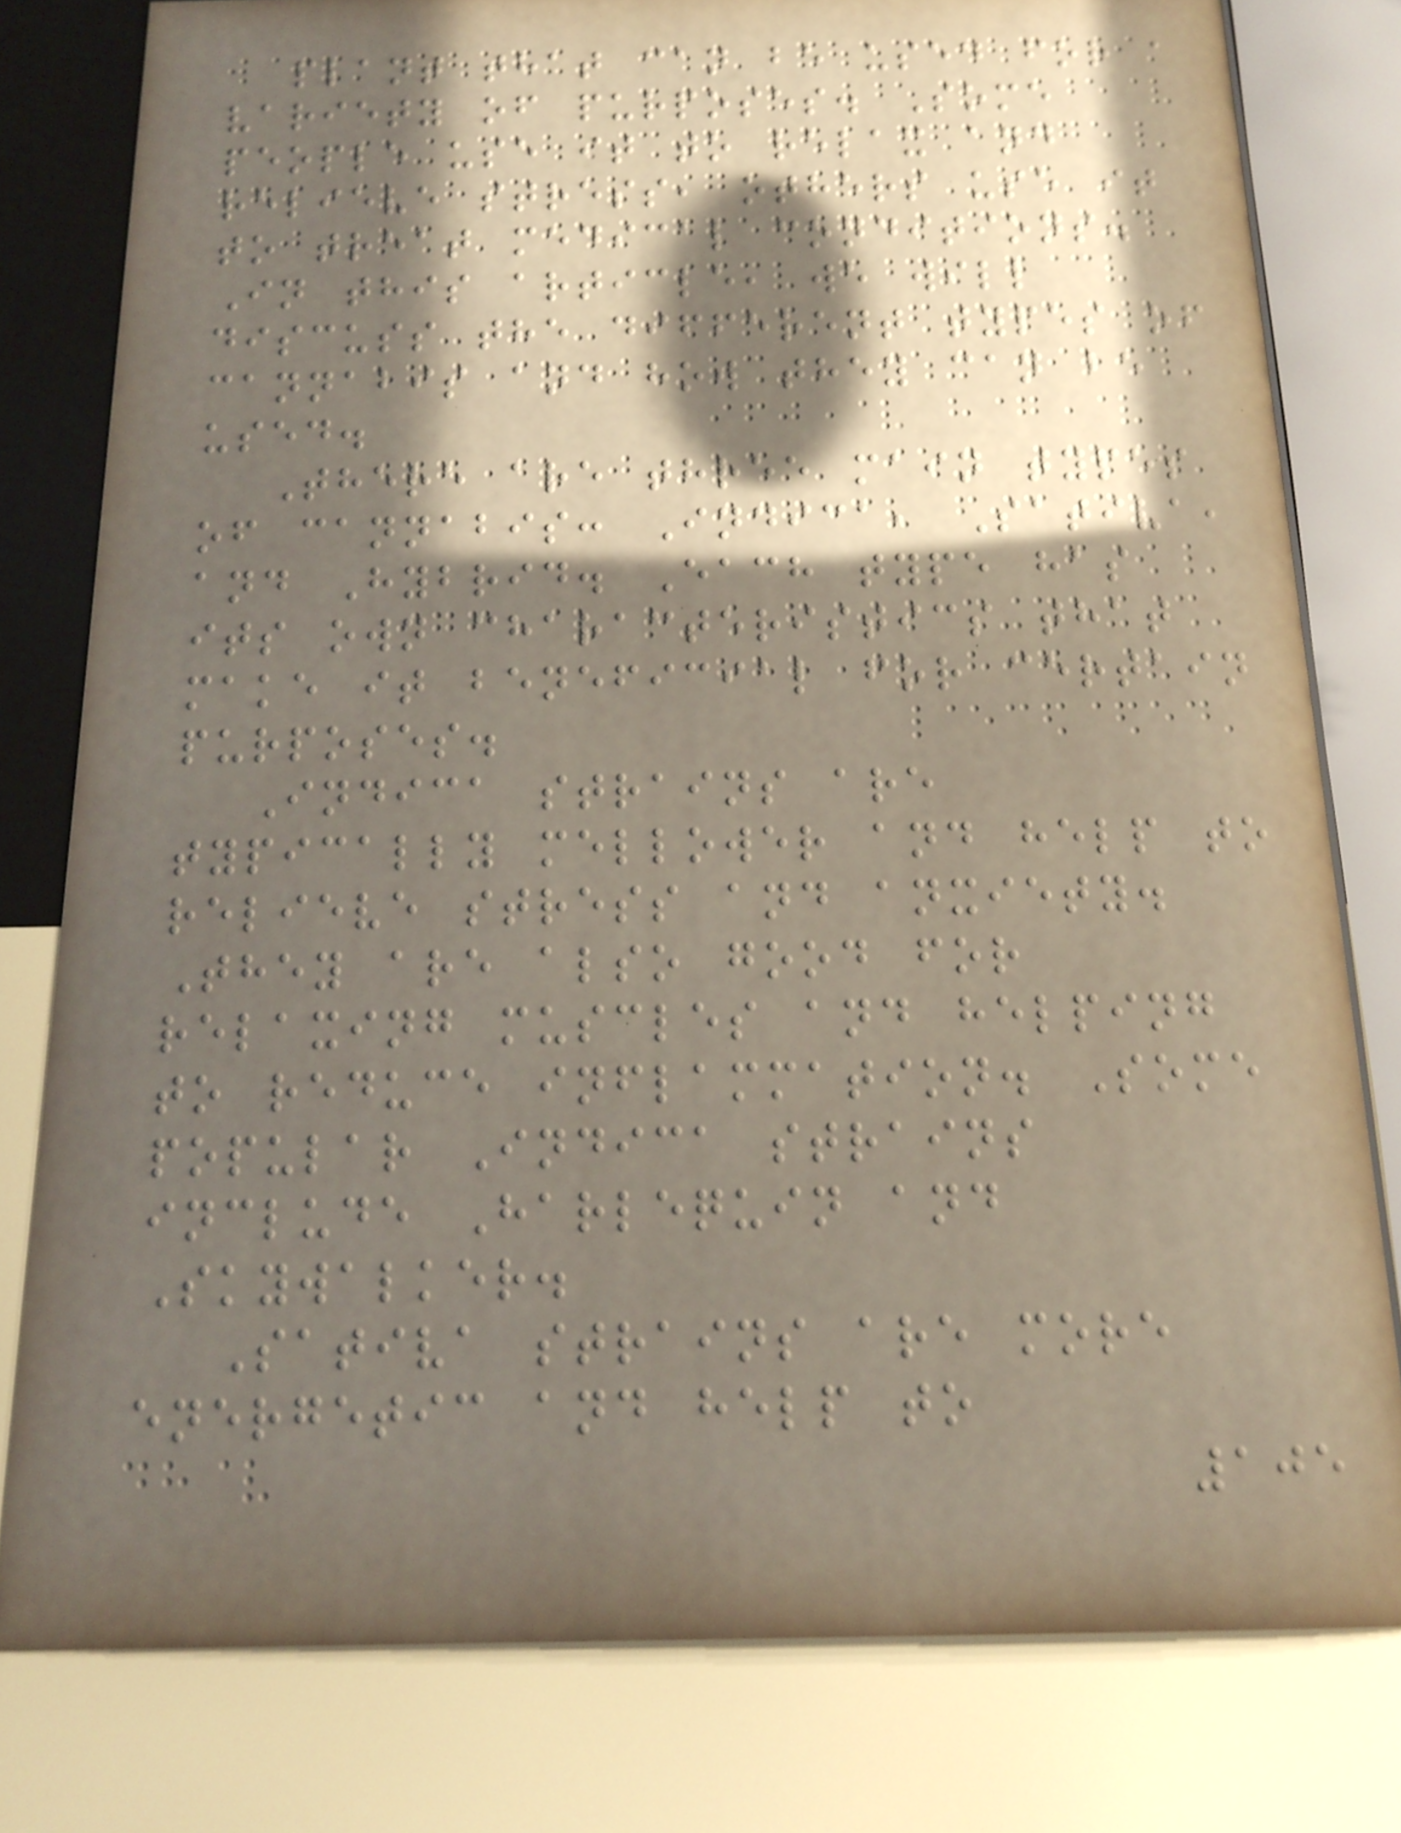plant that can be used for a
variety of purposes. Some
people use it to relax and
relieve stress, others use it
to treat medical conditions.
In this article, we will
discuss the different types of
cannabis and how they can be
used.
There are three main types
of cannabis: Indica, Sativa,
and Hybrid. Each type has
its own characteristics that
make it beneficial for certain
purposes.
Indica strains are
typically mellower and help to
relieve stress and anxiety.
They are also good for
relaxing muscles and helping
to reduce inflammation. Some
popular Indica strains
include Harlequin and
Skywalker.
Sativa strains are more
energetic and help to
105
